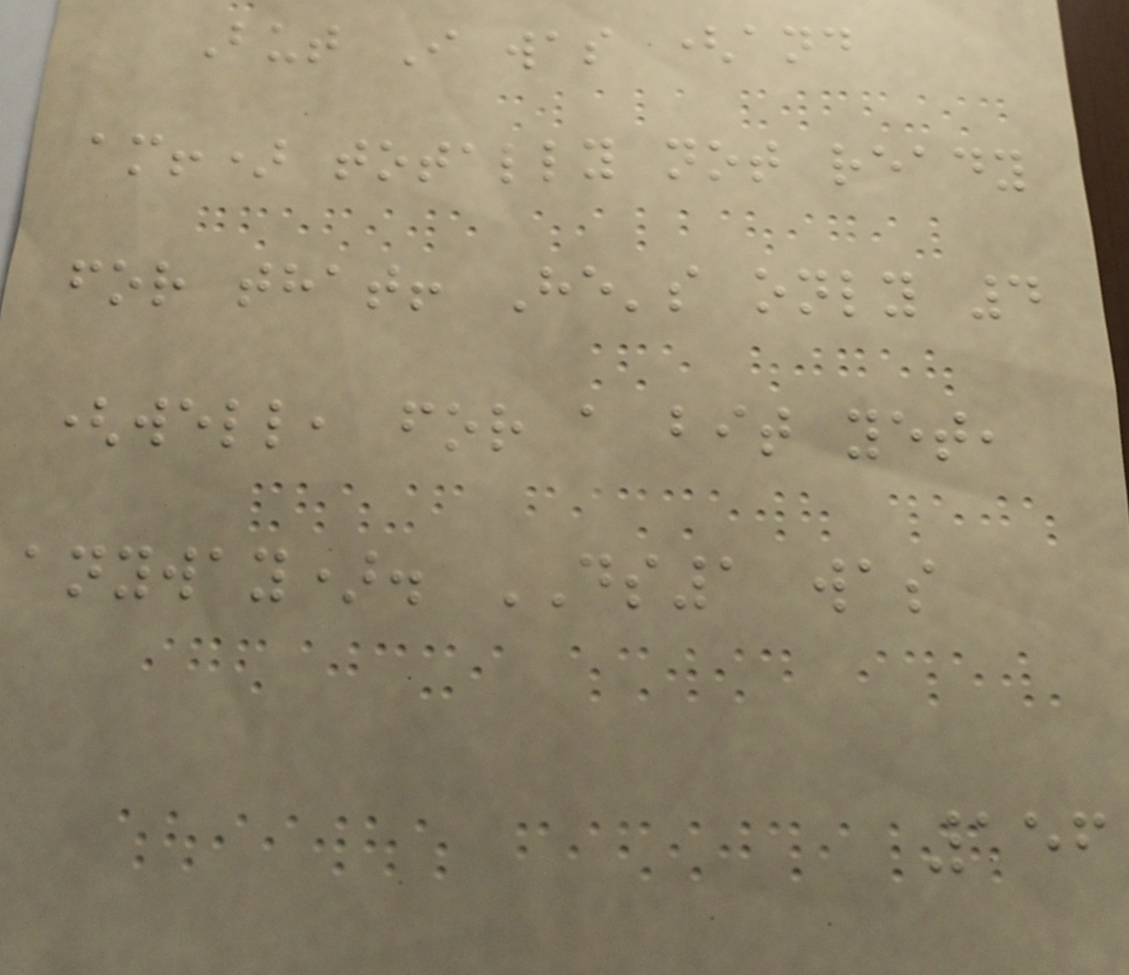But I was (and
am!) totally not ready
for that! He's only 4
(well, for a bit yet,
anyway). DS1 was
156
